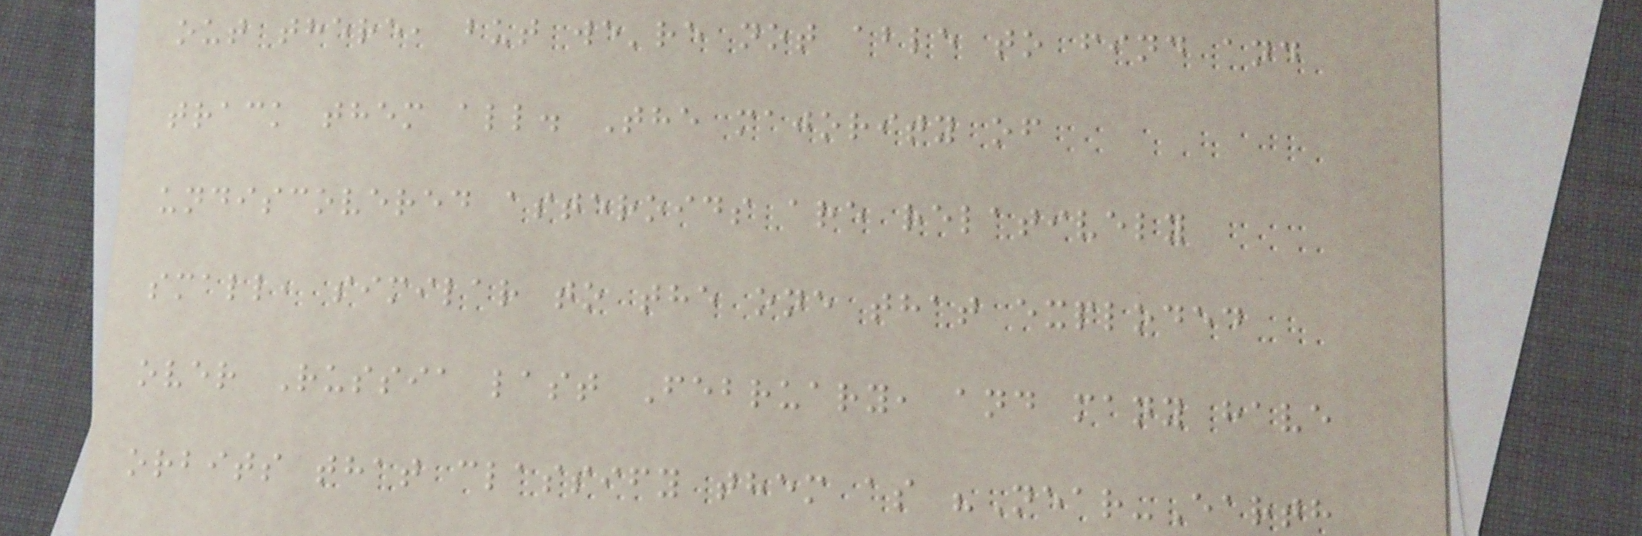out there, but we're not able to find and
track them all. The majority of
undiscovered asteroids are relatively
small, similar to the one that exploded
over Russia last February, and many have
orbits that classify them as "Near-Earth
